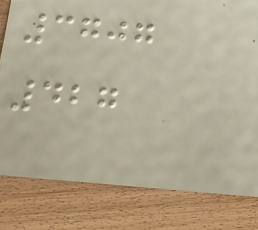3707
427
